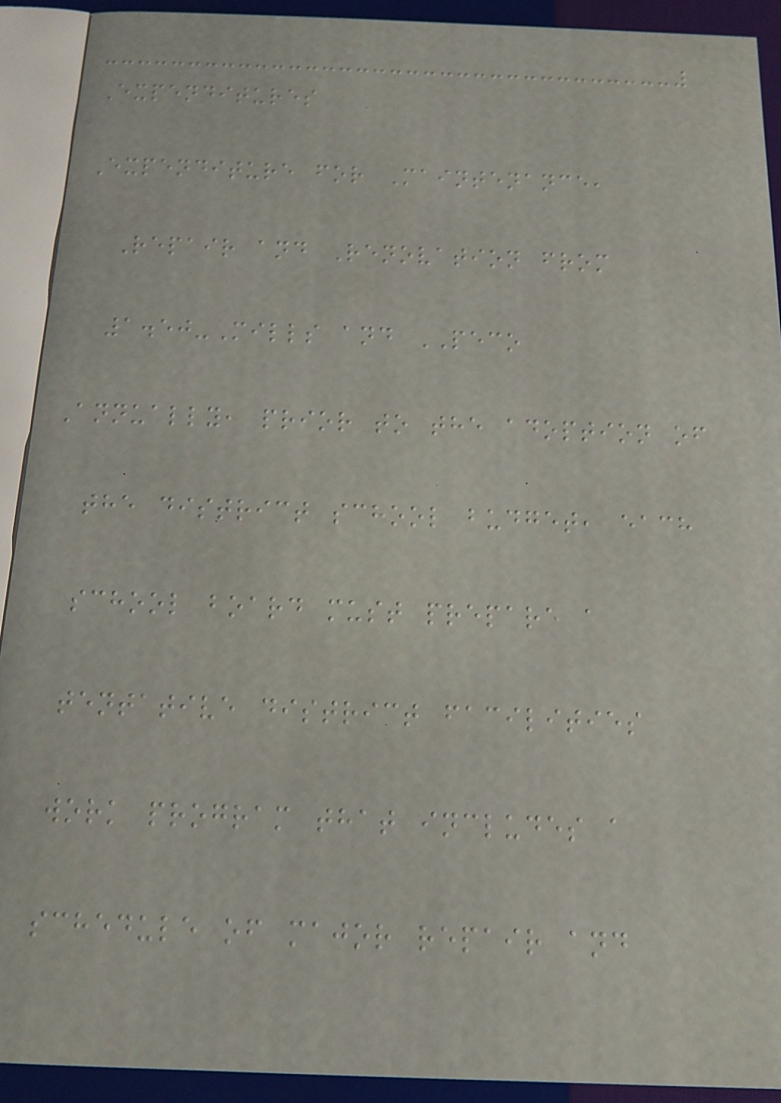Expenditures
Expenditure for Maintenance,
Repair and Renovation from
1.50-Mills and PECO
Annually, prior to the adoption of
the district school budget, each
school board must prepare a
tentative district facilities
work program that includes a
schedule of major repair and
